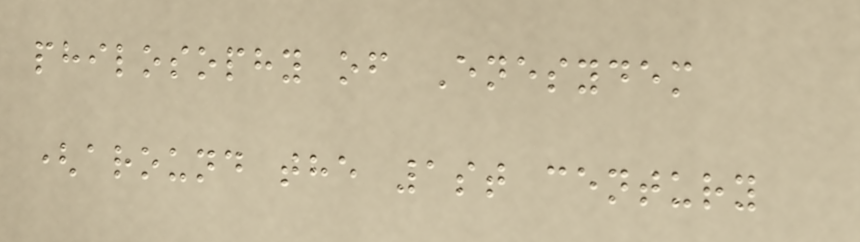philosophy of Enesydem
(around the 1st century
